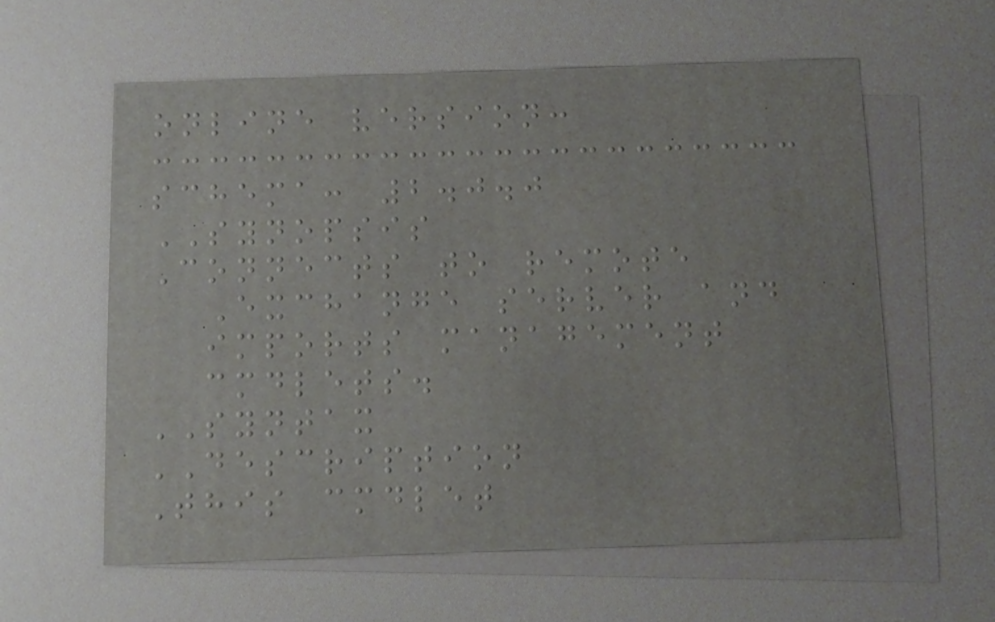online version:
schema: 2.0.0
SYNOPSIS
Connects to remote
Exchange server and
imports management
cmdlets.
SYNTAX
DESCRIPTION
This cmdlet
